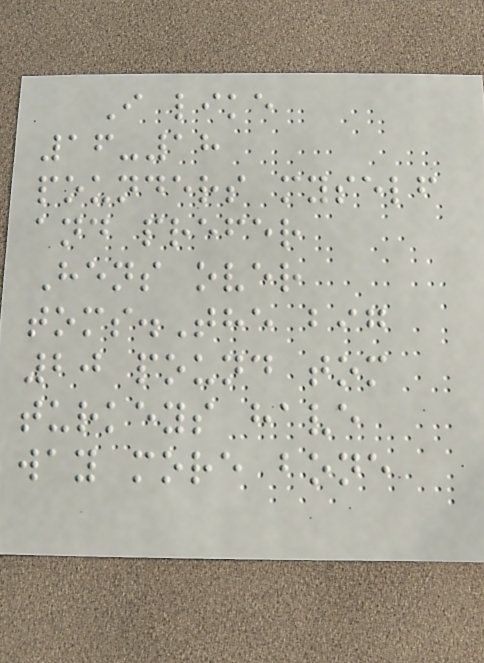I like
16-18
pounders myself
and prefer
Hens over
toms.The big
20 pound tom
turkeys have
way more bone
